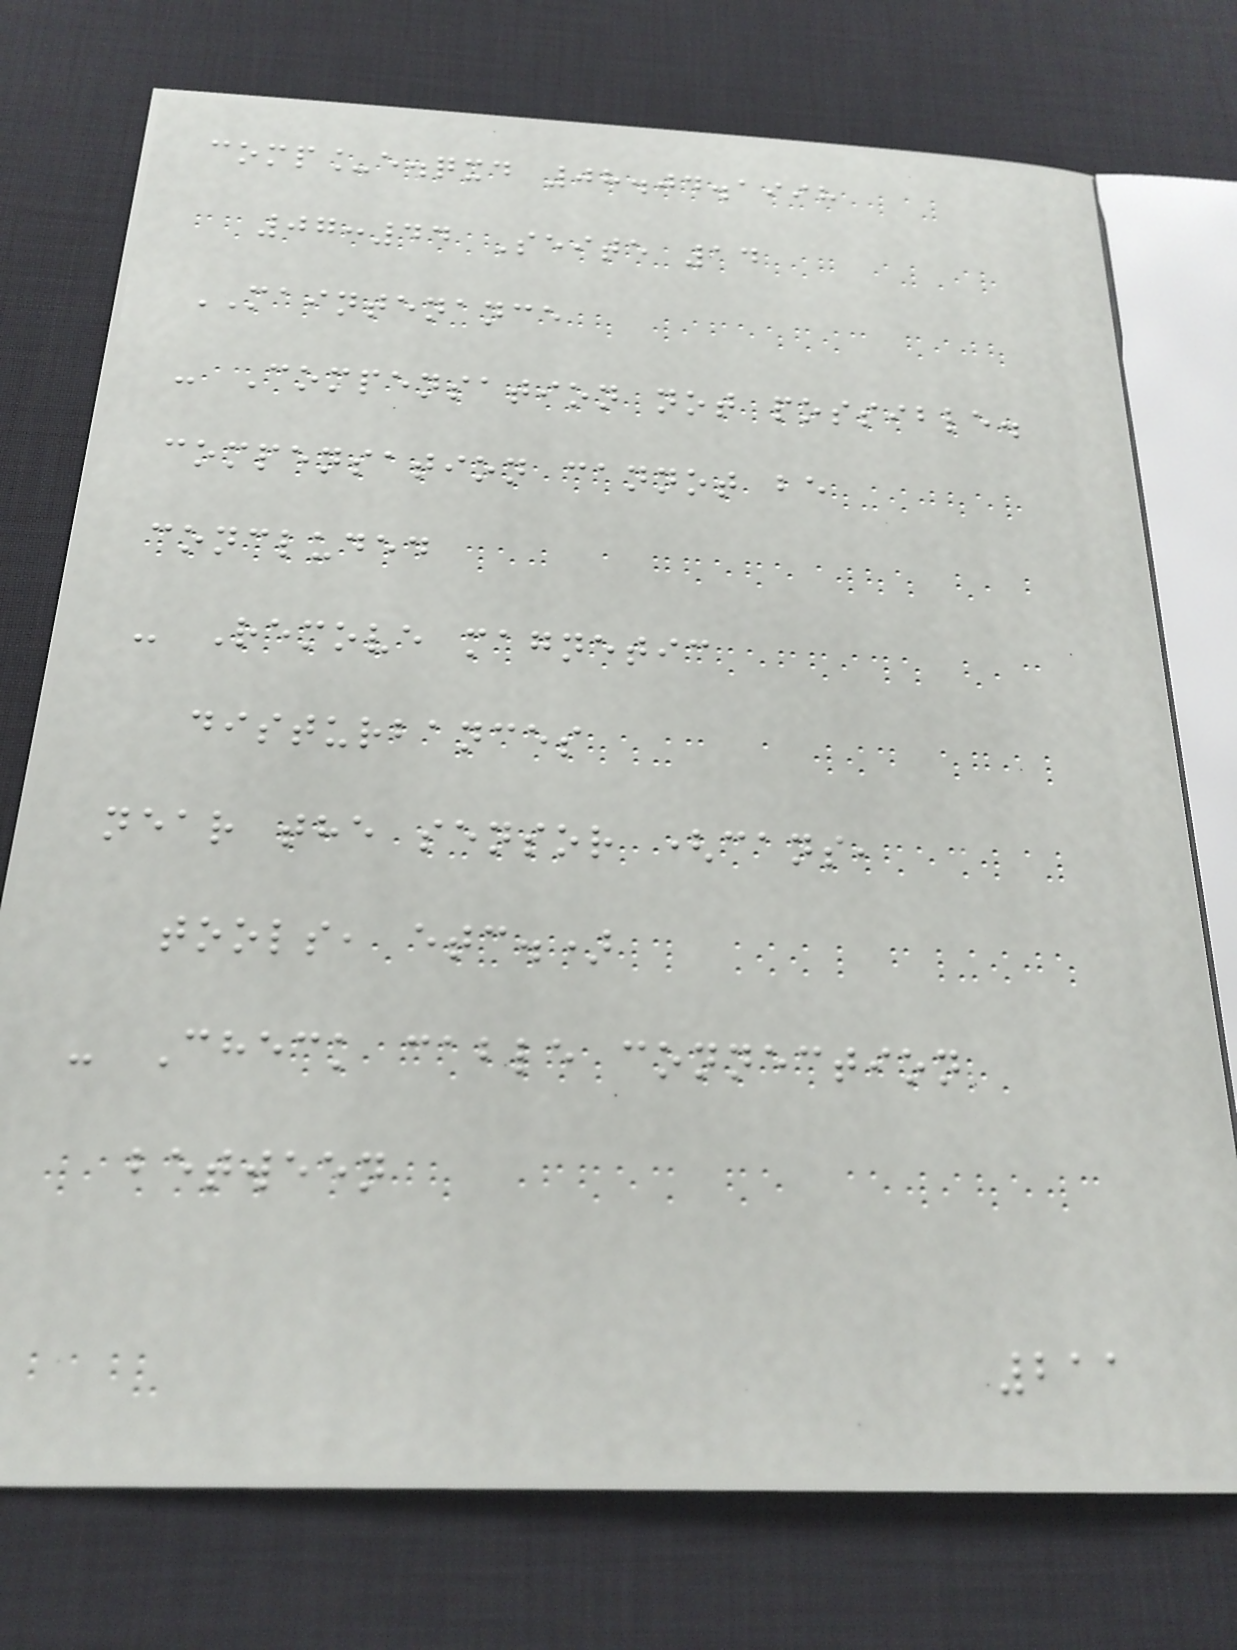comp_e.qxd 08.04.1998
07:44 Seite 14
MAINTENANCE
- Compensation not possible.
compensation cannot be
concluded
- Remove magnetic
disturbances
near the sensor (cans,
tools, etc.)
- Check cable connection
between
211
